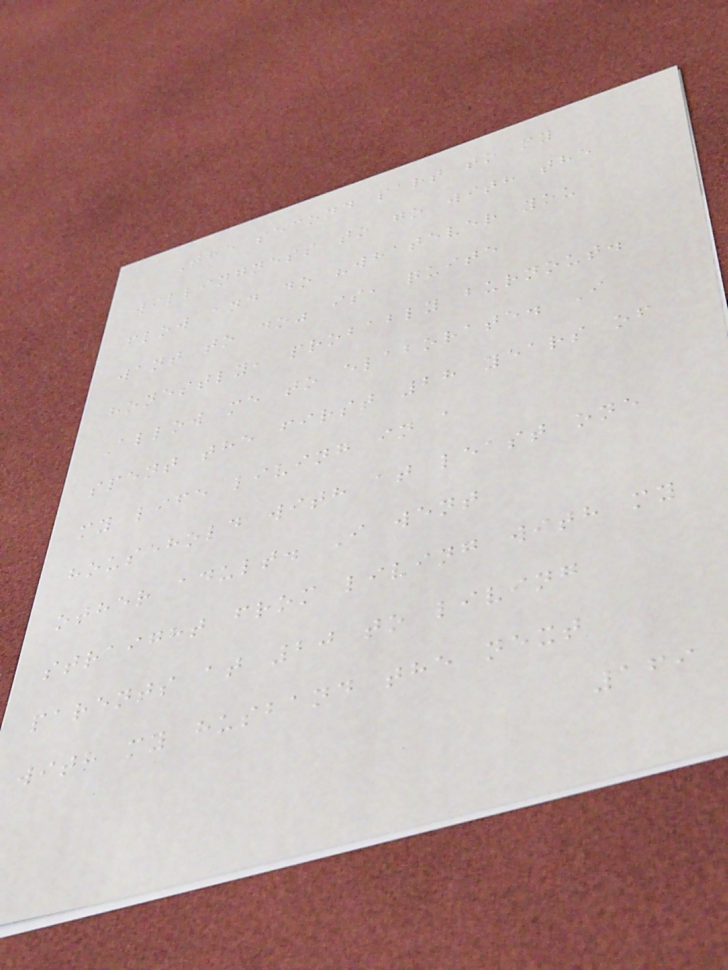The second part to my
willingness to go with the
flow and do "whatever you
want to do" is, quite
honestly, probably burnout.
Allow me to elaborate. I
spent the first 28 years of
my life living in a
household with at least one
other adult. I went
straight from living with my
parents at 20 to living
with my husband the next
169
